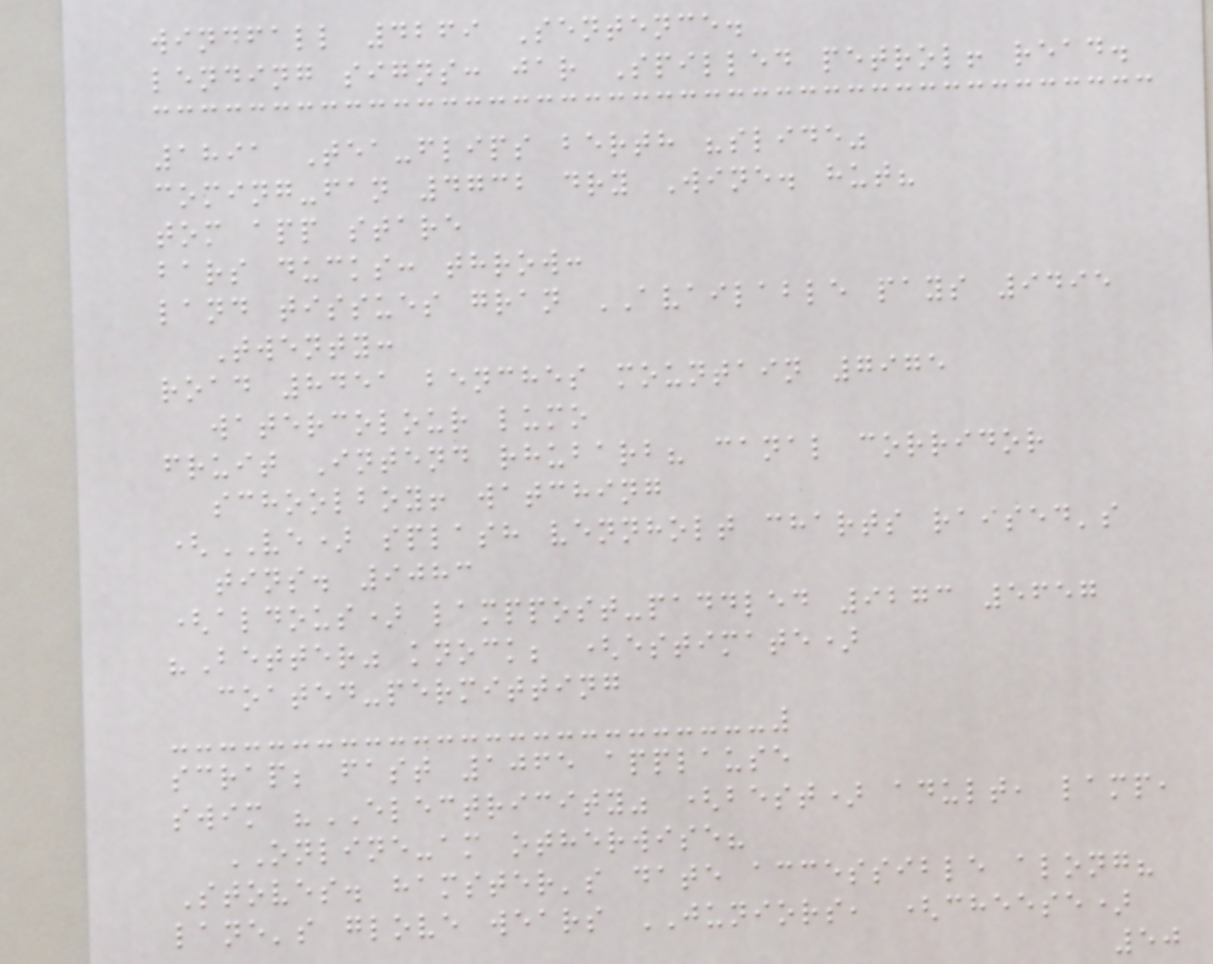windfall 4269 Sentence.
lending signs: jar Spilled petrol! read.
1891 Tea-flips berth "slide"
coming-fan 4732 dry Wine. hut?
tom app stare
bars ducks: throw:
land tissues gran AVAILABLE pays 9495
Twenty:
road 8451 benches mountain 7975
watercolour lumo
fruit Intend rhubarb? canal corridor
schoolboy! watching
(VE) splash vennholt charts raised's
tins. 9083
(aldous) lamppost-paddled 9273 5657
"Better" knock; (estimate)
coated-permitting
scrap; fast 1065 applause
swim "ELECTRICITY" (best) adult, lamp,
ONLINE-am otherwise?
Stoves. hamster's date accessible along?
lane's glove wears JUNIORS, (cheese)
50
